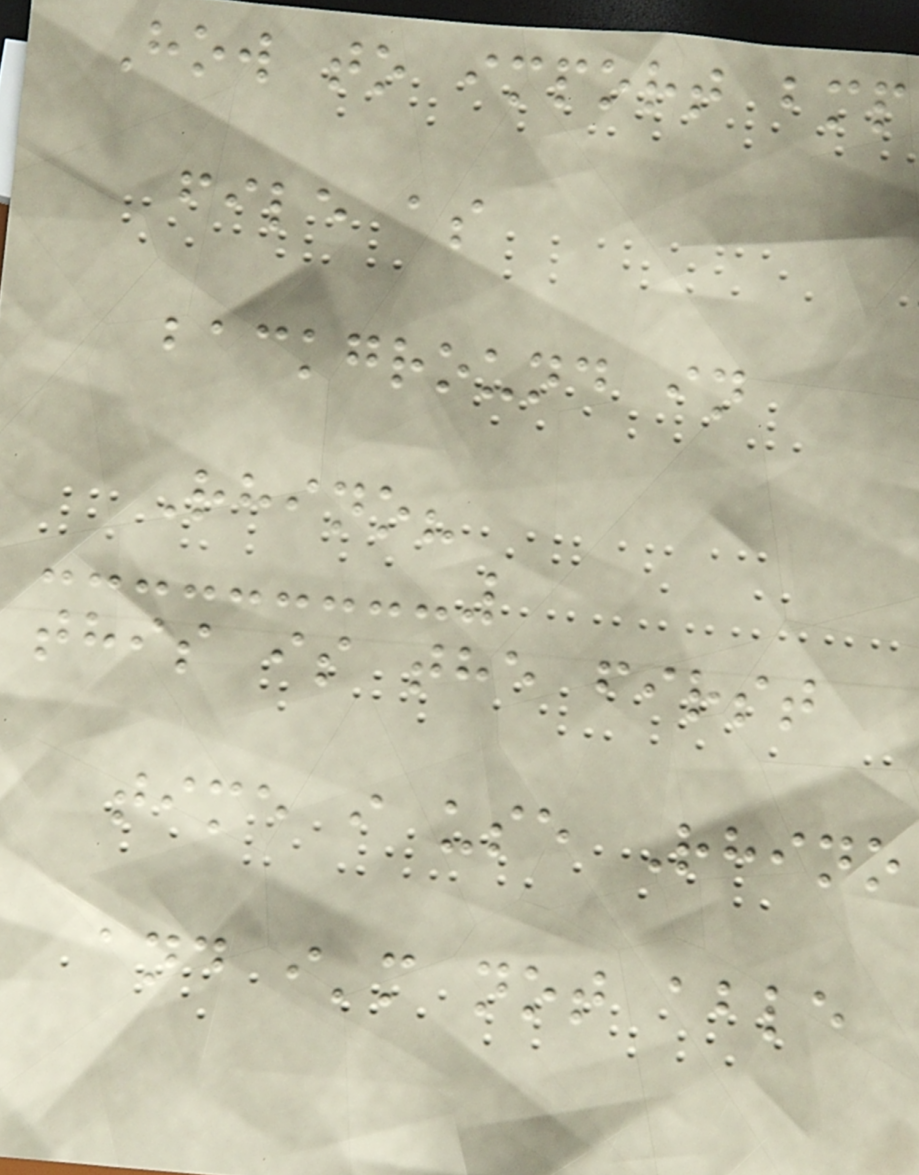How to import bmp
file as
background in
Rhino?
this is the first
time i use Rhino
and i'm not able
